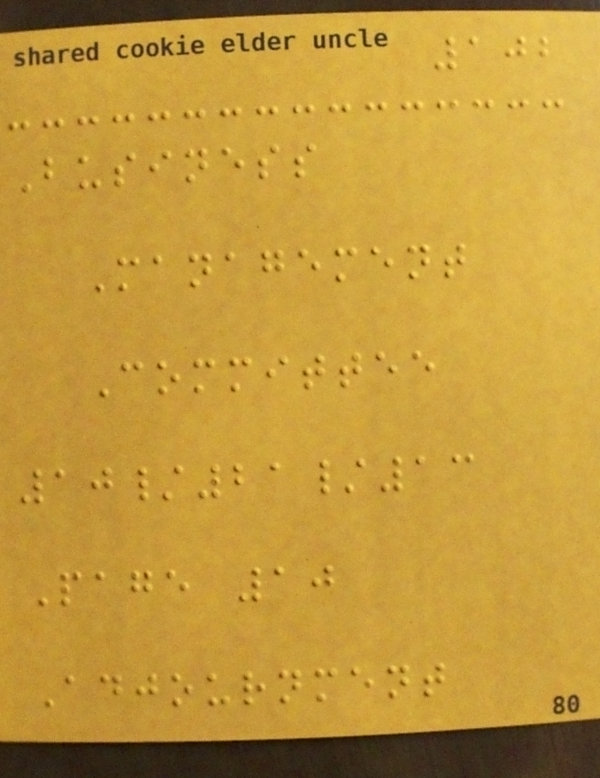102
Business
Management
Committee
10/21/13
Page 10
Adjournment
